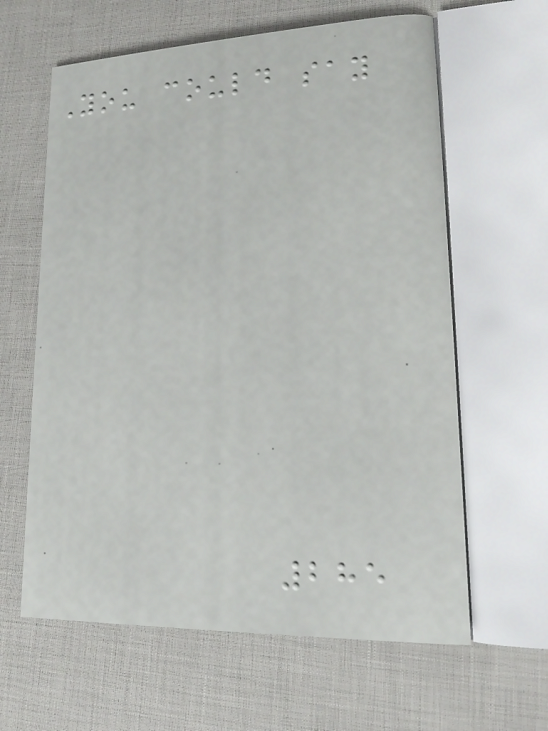You could say
285
